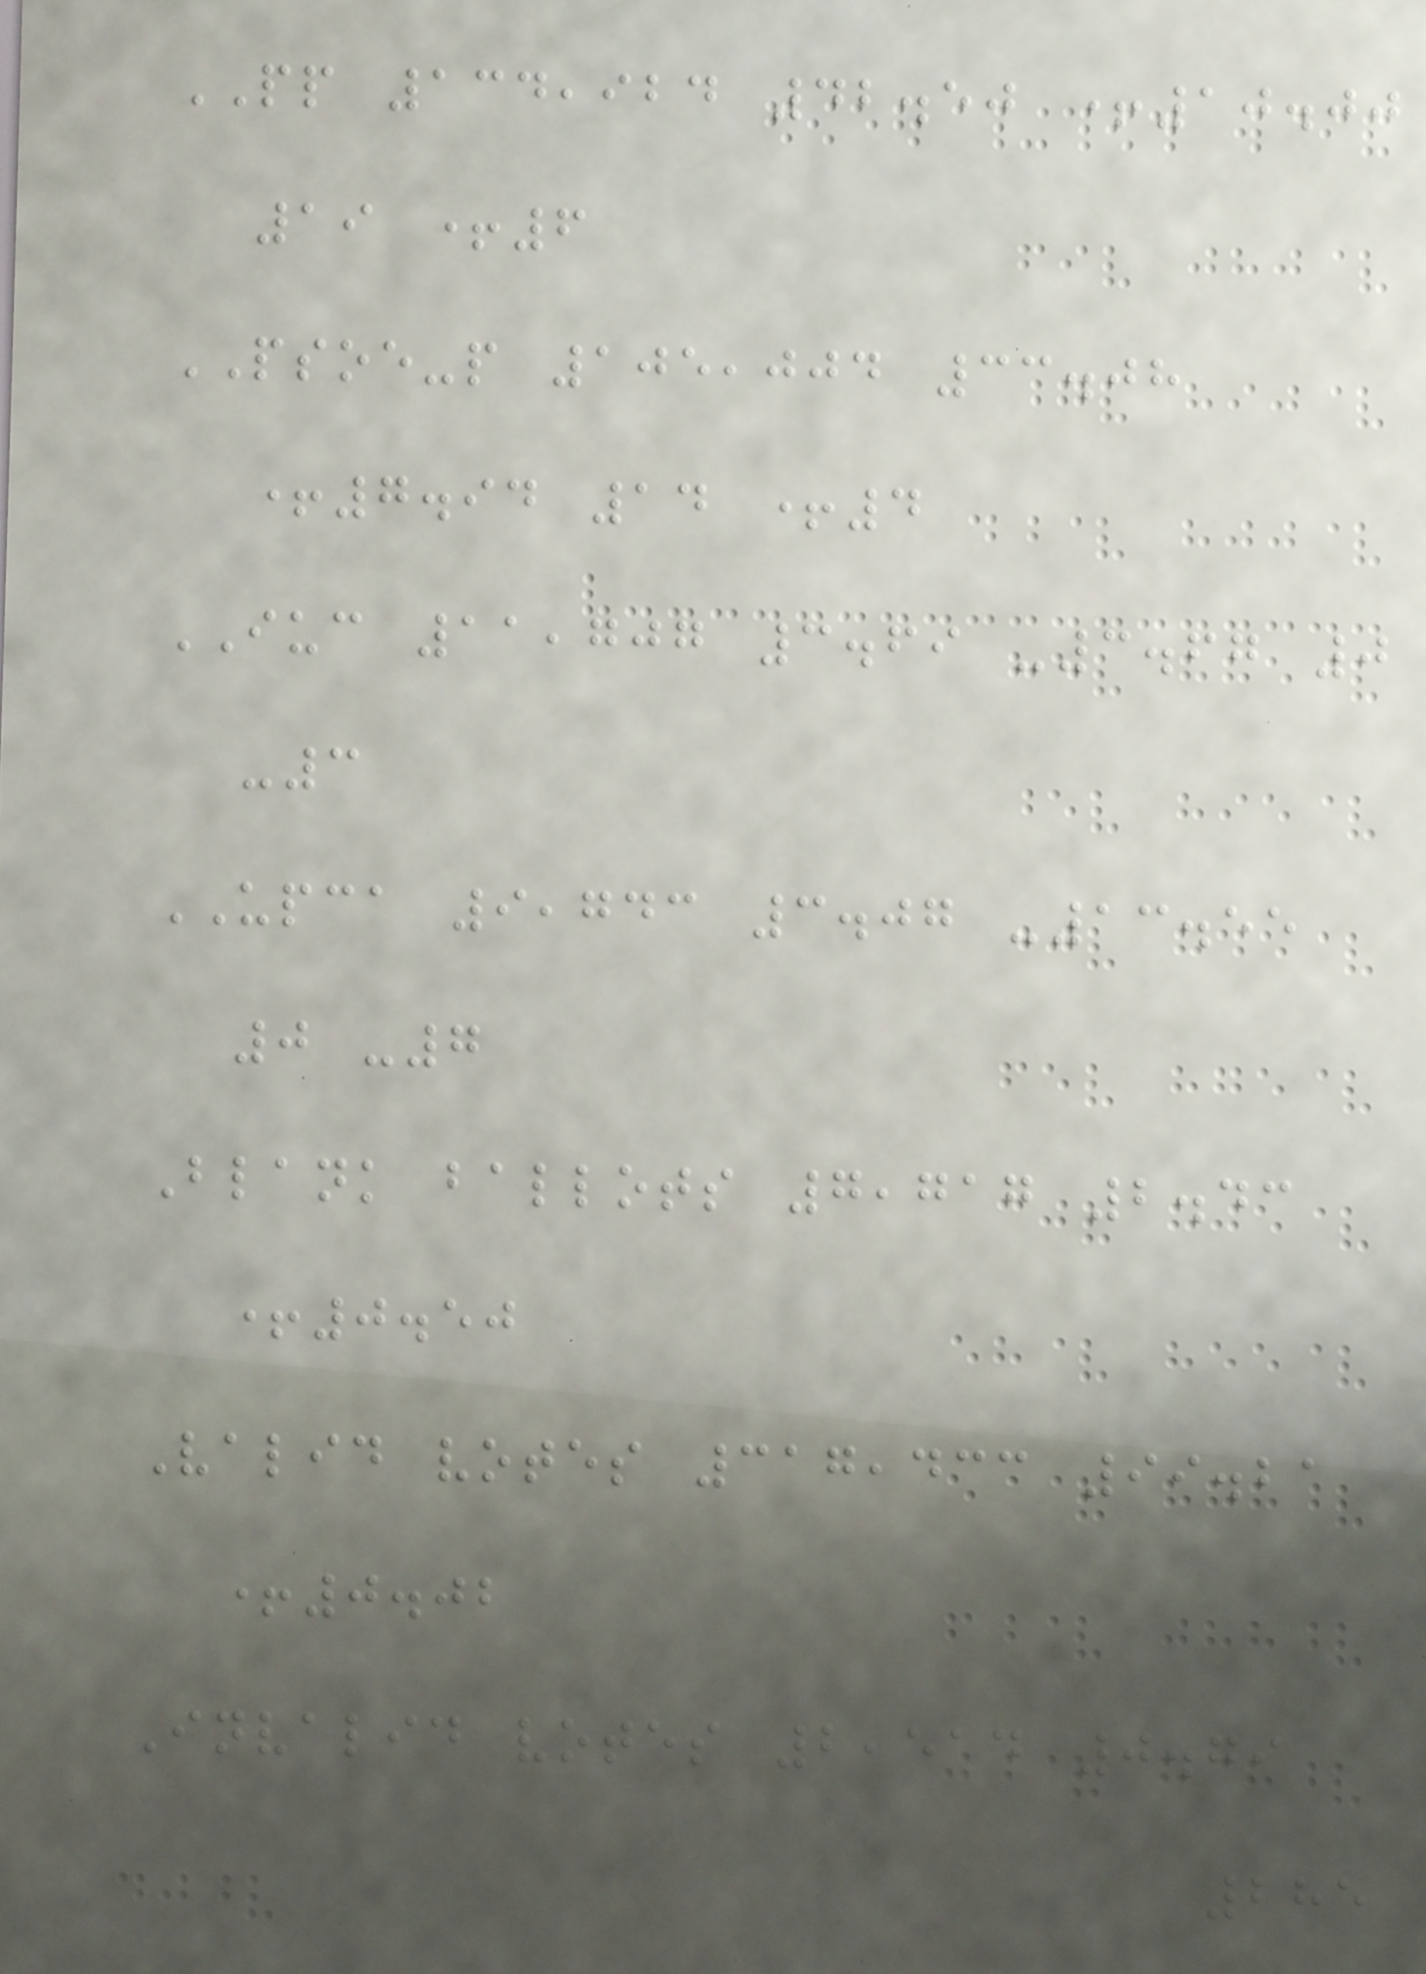PP 134,924 42.50 +10.00
19 +6
PSOE-p 105,004 33.08
+7.94 14 +4
IUC 11,707 3.69 -3.67 0
-3
UPCA 9,743 3.07 -13.55
0 -7
Blank ballots 7,717 2.43
+0.50
Valid votes 317,433 99.21
+0.02
Invalid votes 2,514 0.79
285
